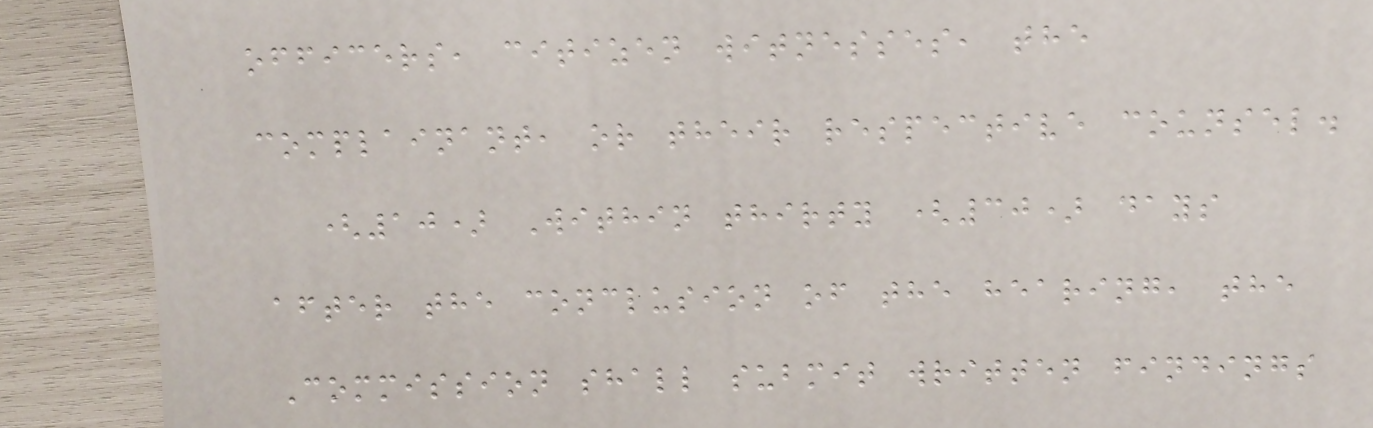officers, citizen witnesses, the
complainant, or their respective counsel.
(10) Within thirty (30) days
after the conclusion of the hearing, the
Commission shall submit written findings
